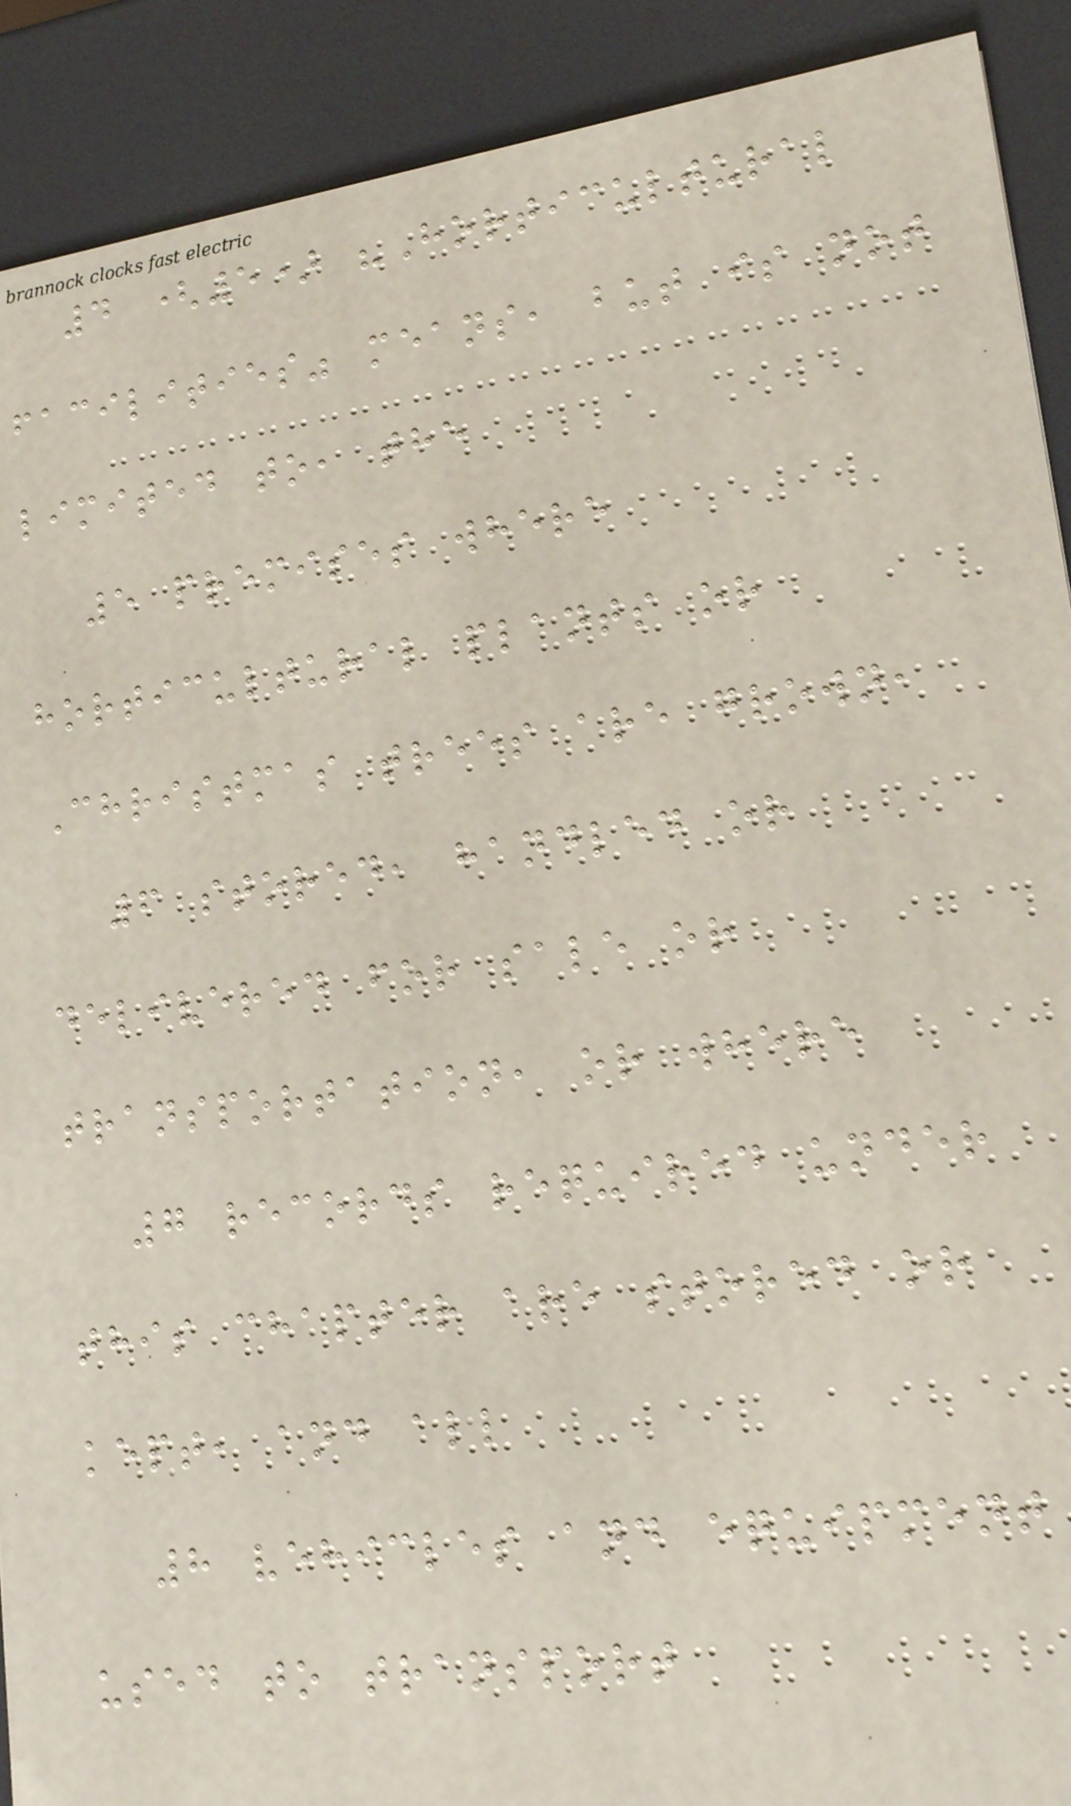4 (5) "Horticultural
facilities" means, but is not
limited to, the
5 premises where
horticultural plants or
Christmas trees are grown,
6 stored, handled or
delivered for sale or
transportation, or where
7 records required under
this chapter are stored or
kept, and all
8 vehicles and equipment
used to transport
